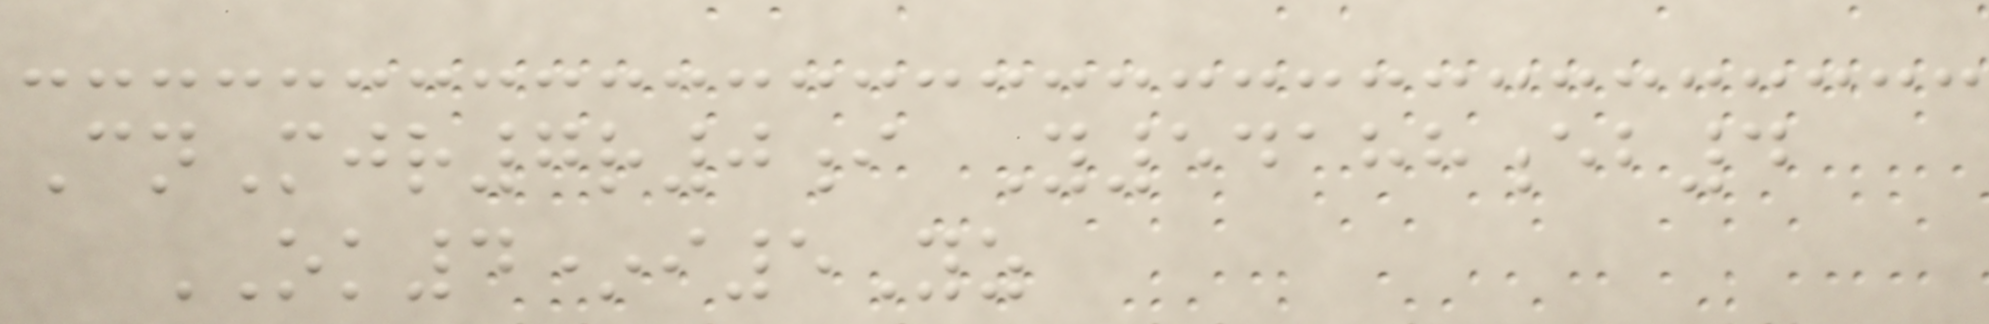CnMjr7r0i Y54188eb4
OK4*i5Yz
